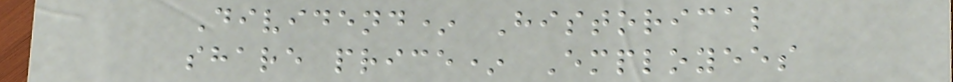Dividend* Historical
share price* Employees
